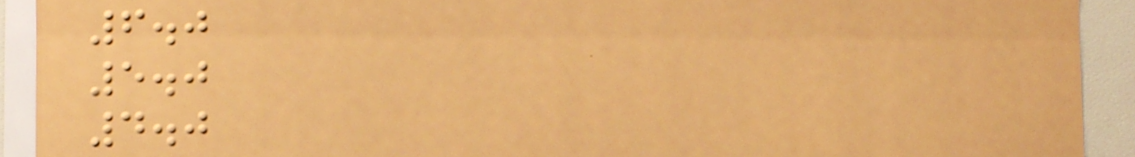6.0
5.0
4.0
